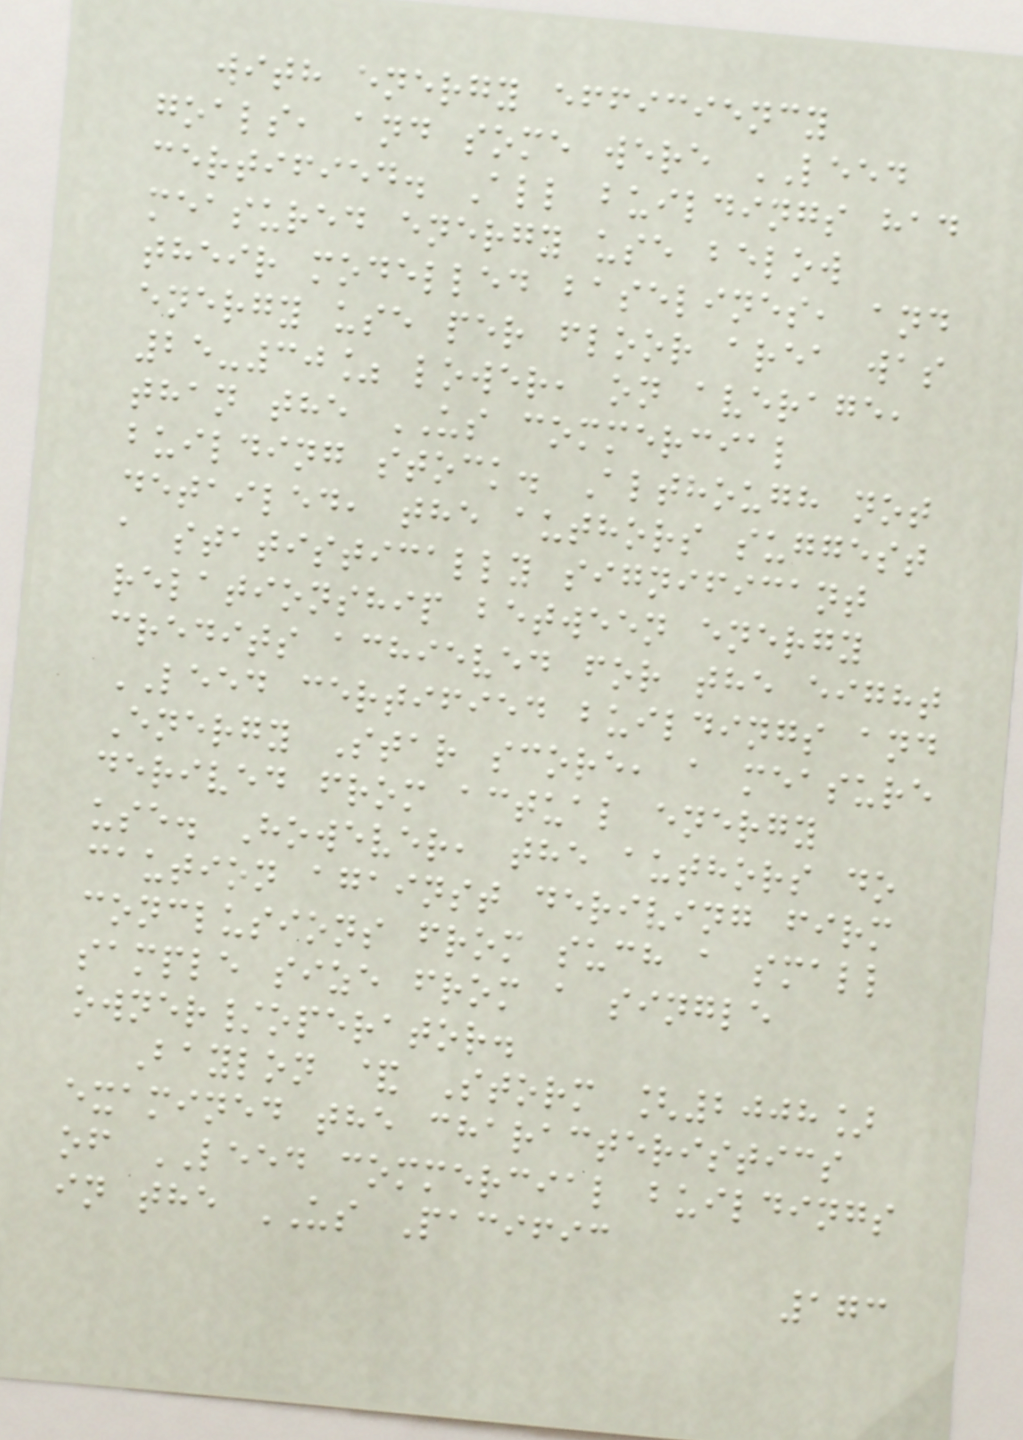with energy efficiency
goals, and some were LEED
certified. All buildings had
measured energy use below
their modelled baselines, and
energy use per floor area was
25-30% lower, on average,
than the US commercial
building stock. Although not
detailed, the authors suggest
a statistically significant
relationship between energy
credits achieved for the eight
LEED certified buildings and
Energy Star score, a measure
derived from actual energy
use. However, the authors do
caution against deriving firm
conclusions from such a small
sample size from a single
owner/operator.
Baylon & Storm [2008]
examined the characteristics
of LEED commercial buildings
in the US Pacific
173
